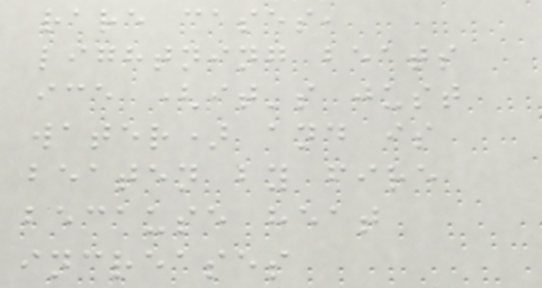rare cases,
lightning beats
ice (it's just
water) and is
beaten by fire
because heat
increases
